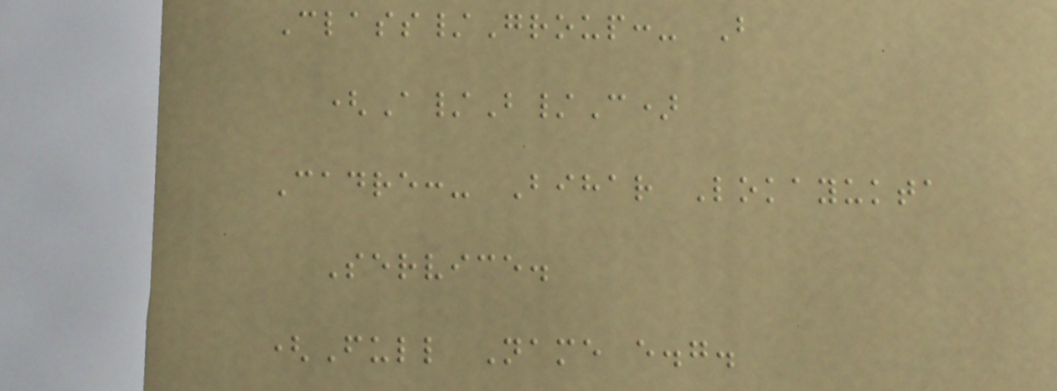Class/Group:- B
(A/B/C)
Cadre:- Bihar Lokayukta
Service.
(Full Name e.g.
